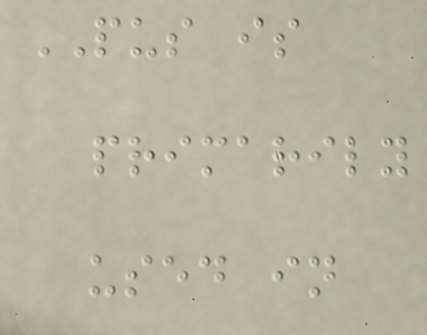PUS is
primarily
used in
